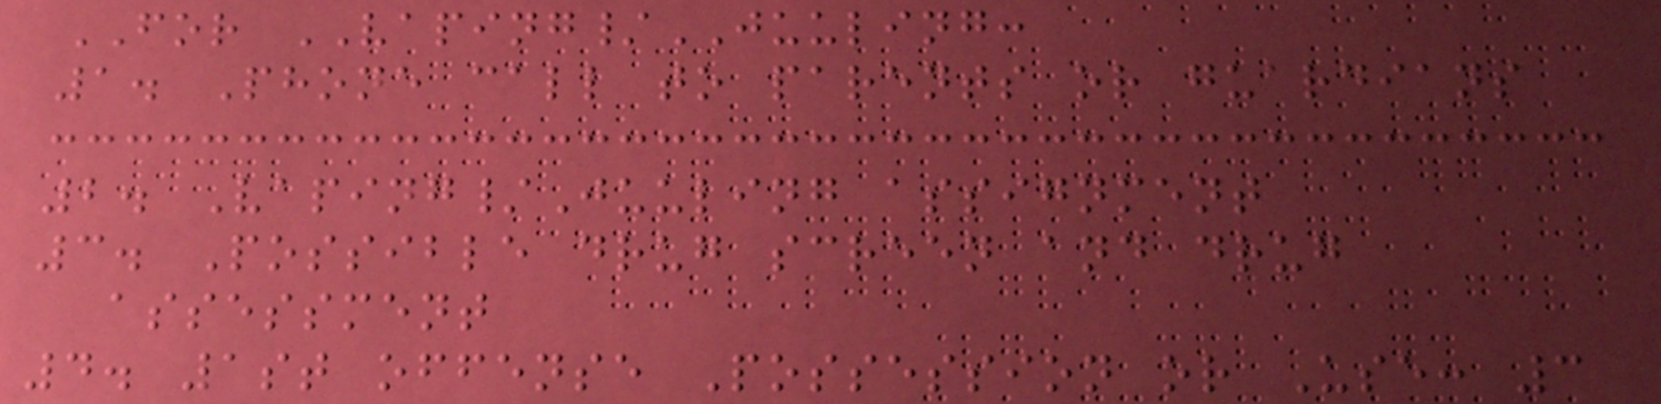FOR VAPING/JUULING:
1. Phone call to parents or guardians
2. Vaping/Juuling assignment
3. Possible drug screen and drug
assessment
4. 1st offense Possession or Use: 3
